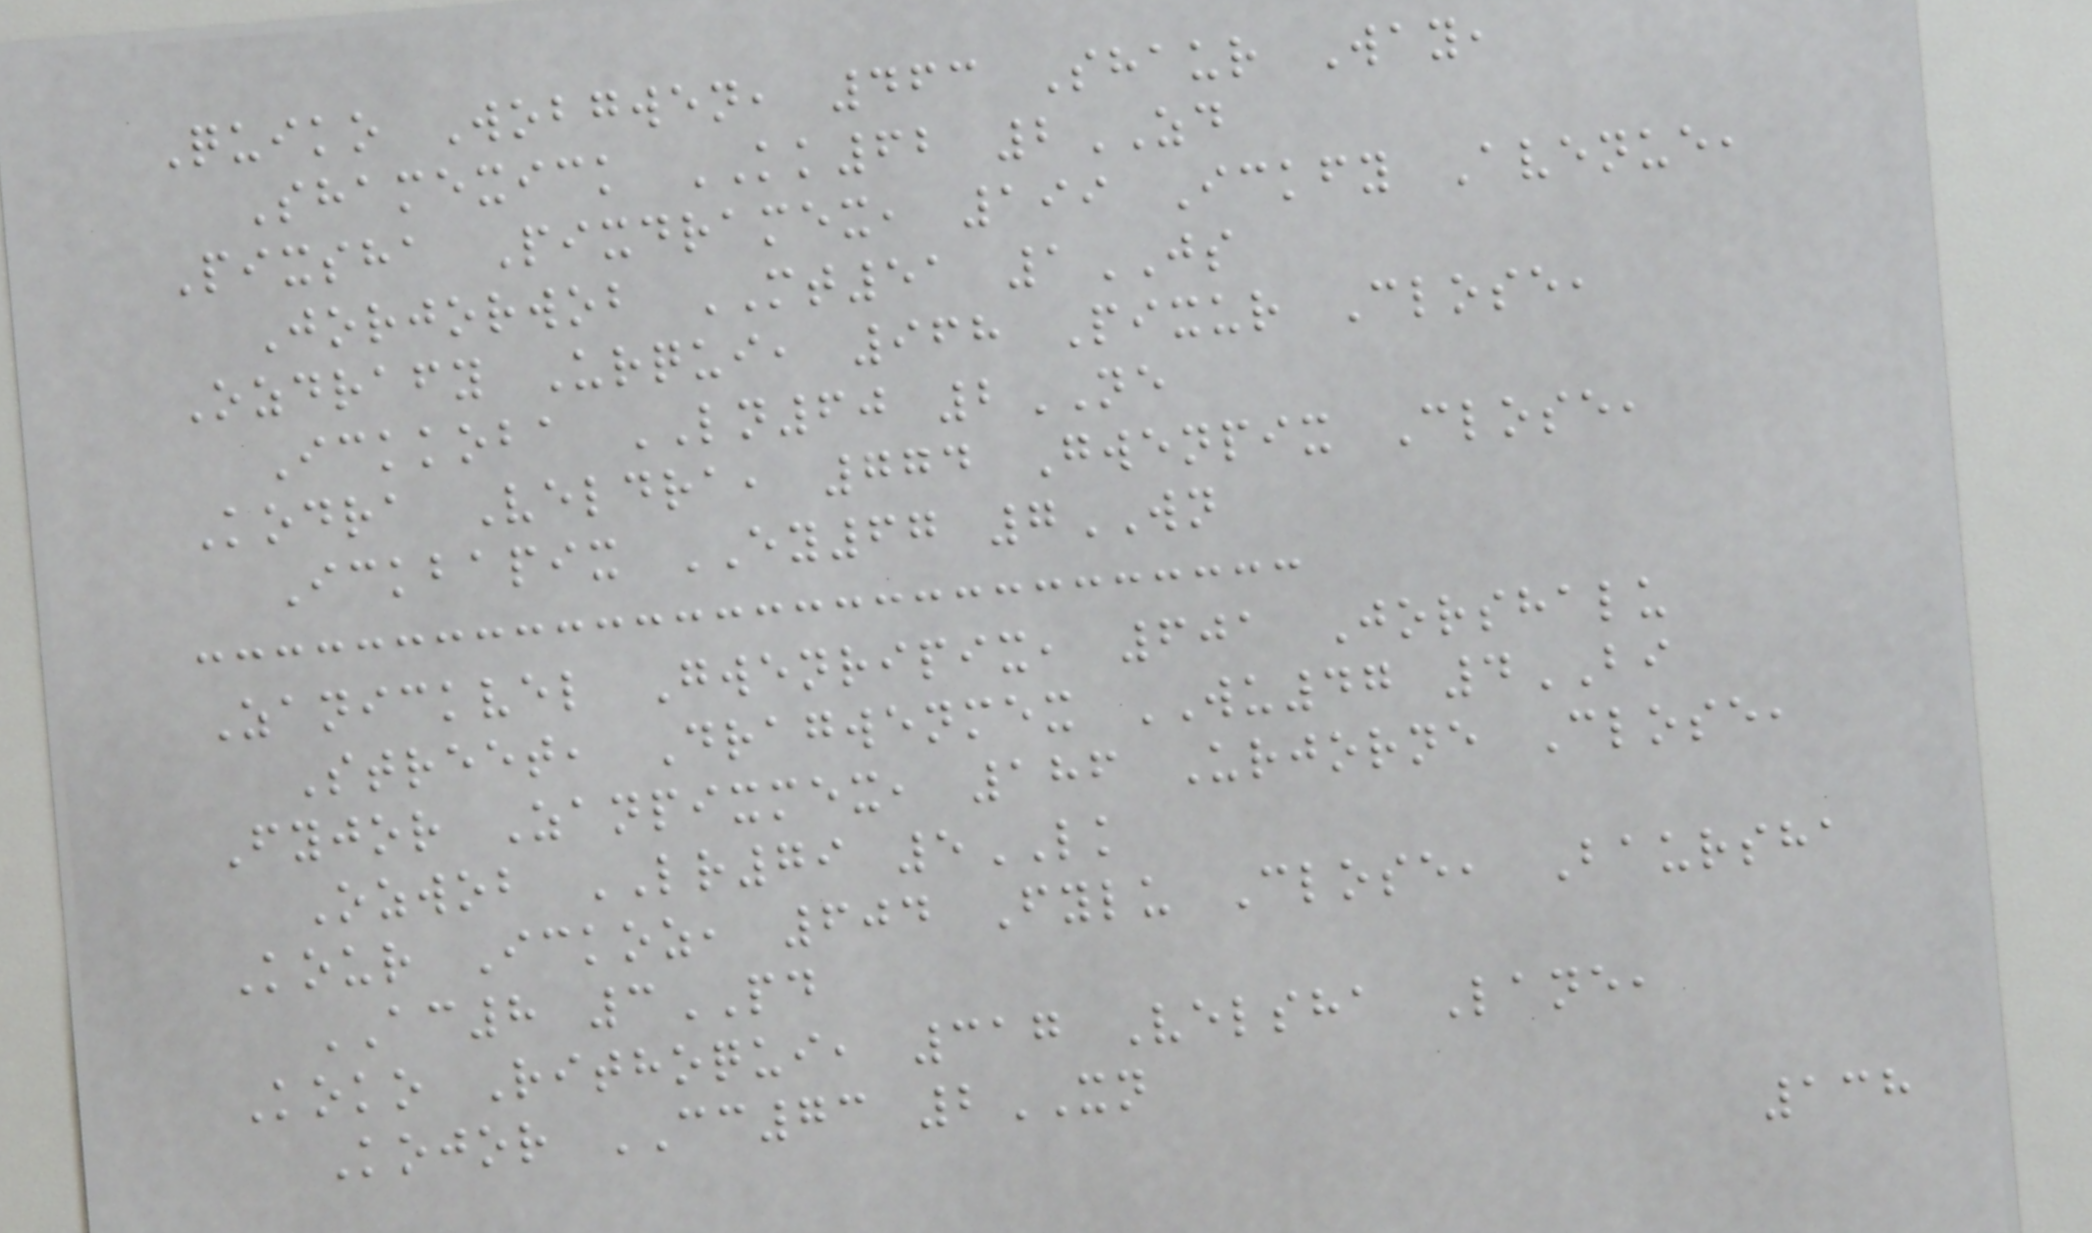Quiko Wobgwen, 463 Shaur Way,
Shamexick KK62 2ZD
Pixsha Pixdramex, 199 Ickfy Avenue,
Jorjorwob MT51 1JS
Ozdrafy Urqui, 968 Pixur Close,
Ickkoba LN60 2NE
Kodra Veldra, 774 Gwenpix Close,
Ickbapix EY67 7WN
Zanickvel Gwenripix, 601 Jorshalu
Street, Dragwenmex WU47 4BI
Fyjor Zanpixmex, 186 Urjorne Close,
Ozwob LR79 5LK
Kour Ickoz, 604 Fylu Close, Baursha
AC8 3PD
Koko Rithoqui, 317 Velsha Lane,
Kojor CC73 2XN
138
